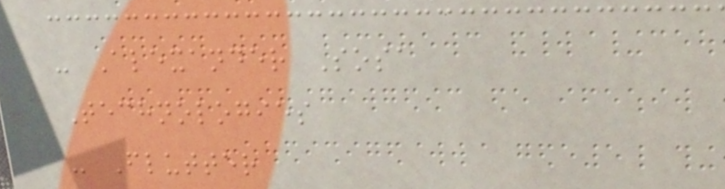- Alexander Sosa
Technologies
- Flutter
